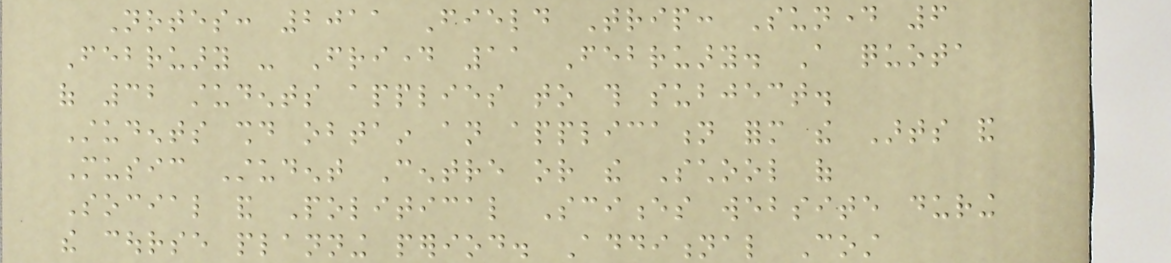Notes: 2011 Field Trip: Sunday 6
February - Friday 11 February. A quota
of 32 students applies to this subject.
Students should obtain an application form the Arts and
Music Student Centre or the School of
Social and Political Sciences website during
the course planning period. Additional Cost
